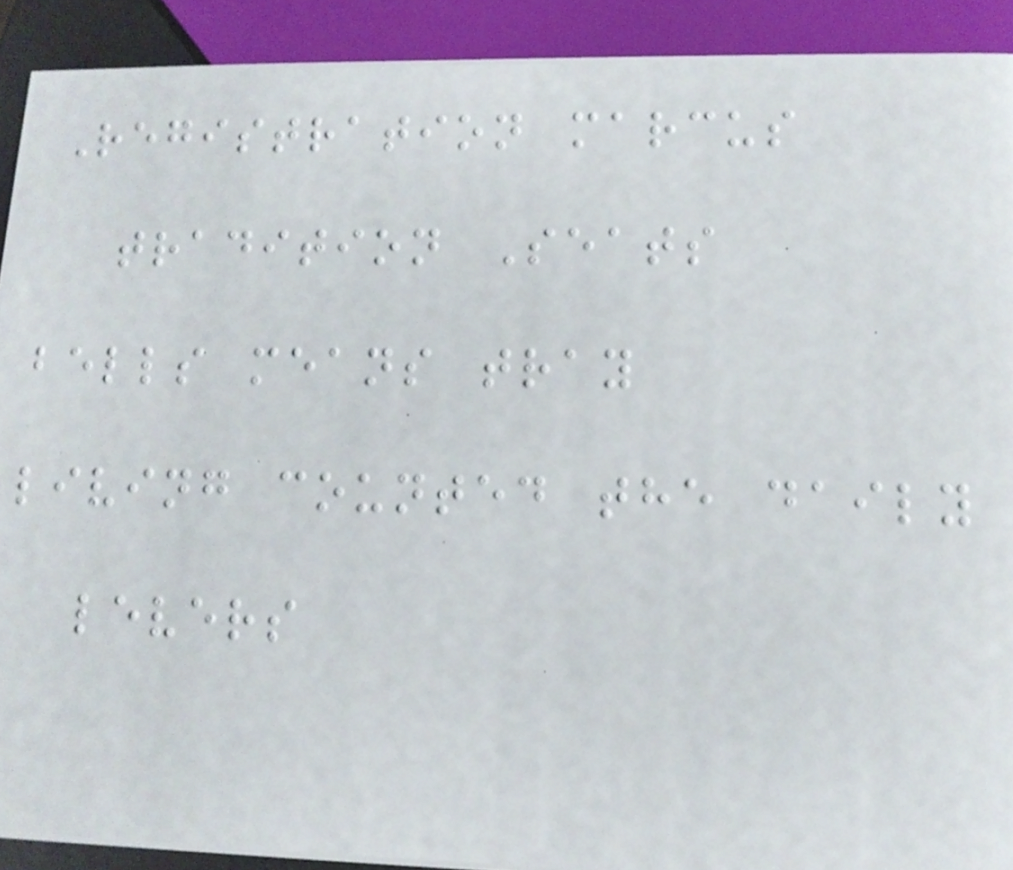Registration marcus
tradition Seats
bells means tray
living counted the daily
levers
